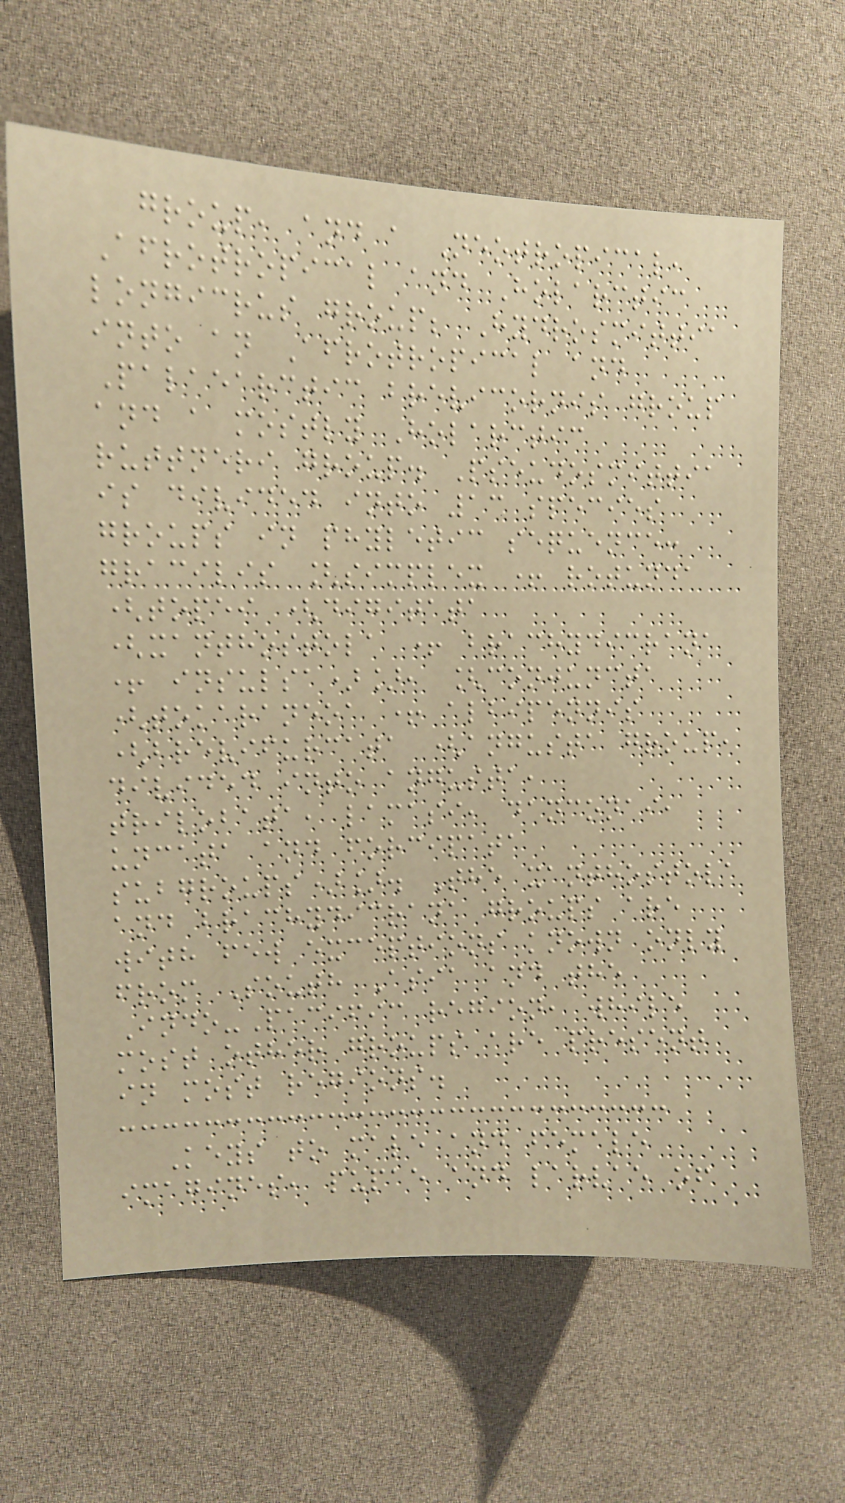group, and a Neotropical,
Afrotropical and Holarctic
longicrus group; Hydrosmittia
into an Afrotropical and
Palaearctic brevicornis group
and a mostly Holarctic
ruttneri group. Pseudosmittia
is divided into 13 species
groups in phyletic sequence:
gracilis [simplex + rotunda
(topei (digitata
(xanthostola + brachydicrana
+ insulsa)], [conjuncta
(tokaraneoa + albipennis
(brevifurcata (angusta group,
divided into angusta,
trilobata, lamasi, danconai,
uncata and forcipata
subgroups)]. The xanthostola
and brachydicrana groups are
with few exceptions known only
from South Asia and the
Indo-Pacific region, while
most other groups are present
in most regions.
Keys to male and female
imagines, pupae and larvae of
